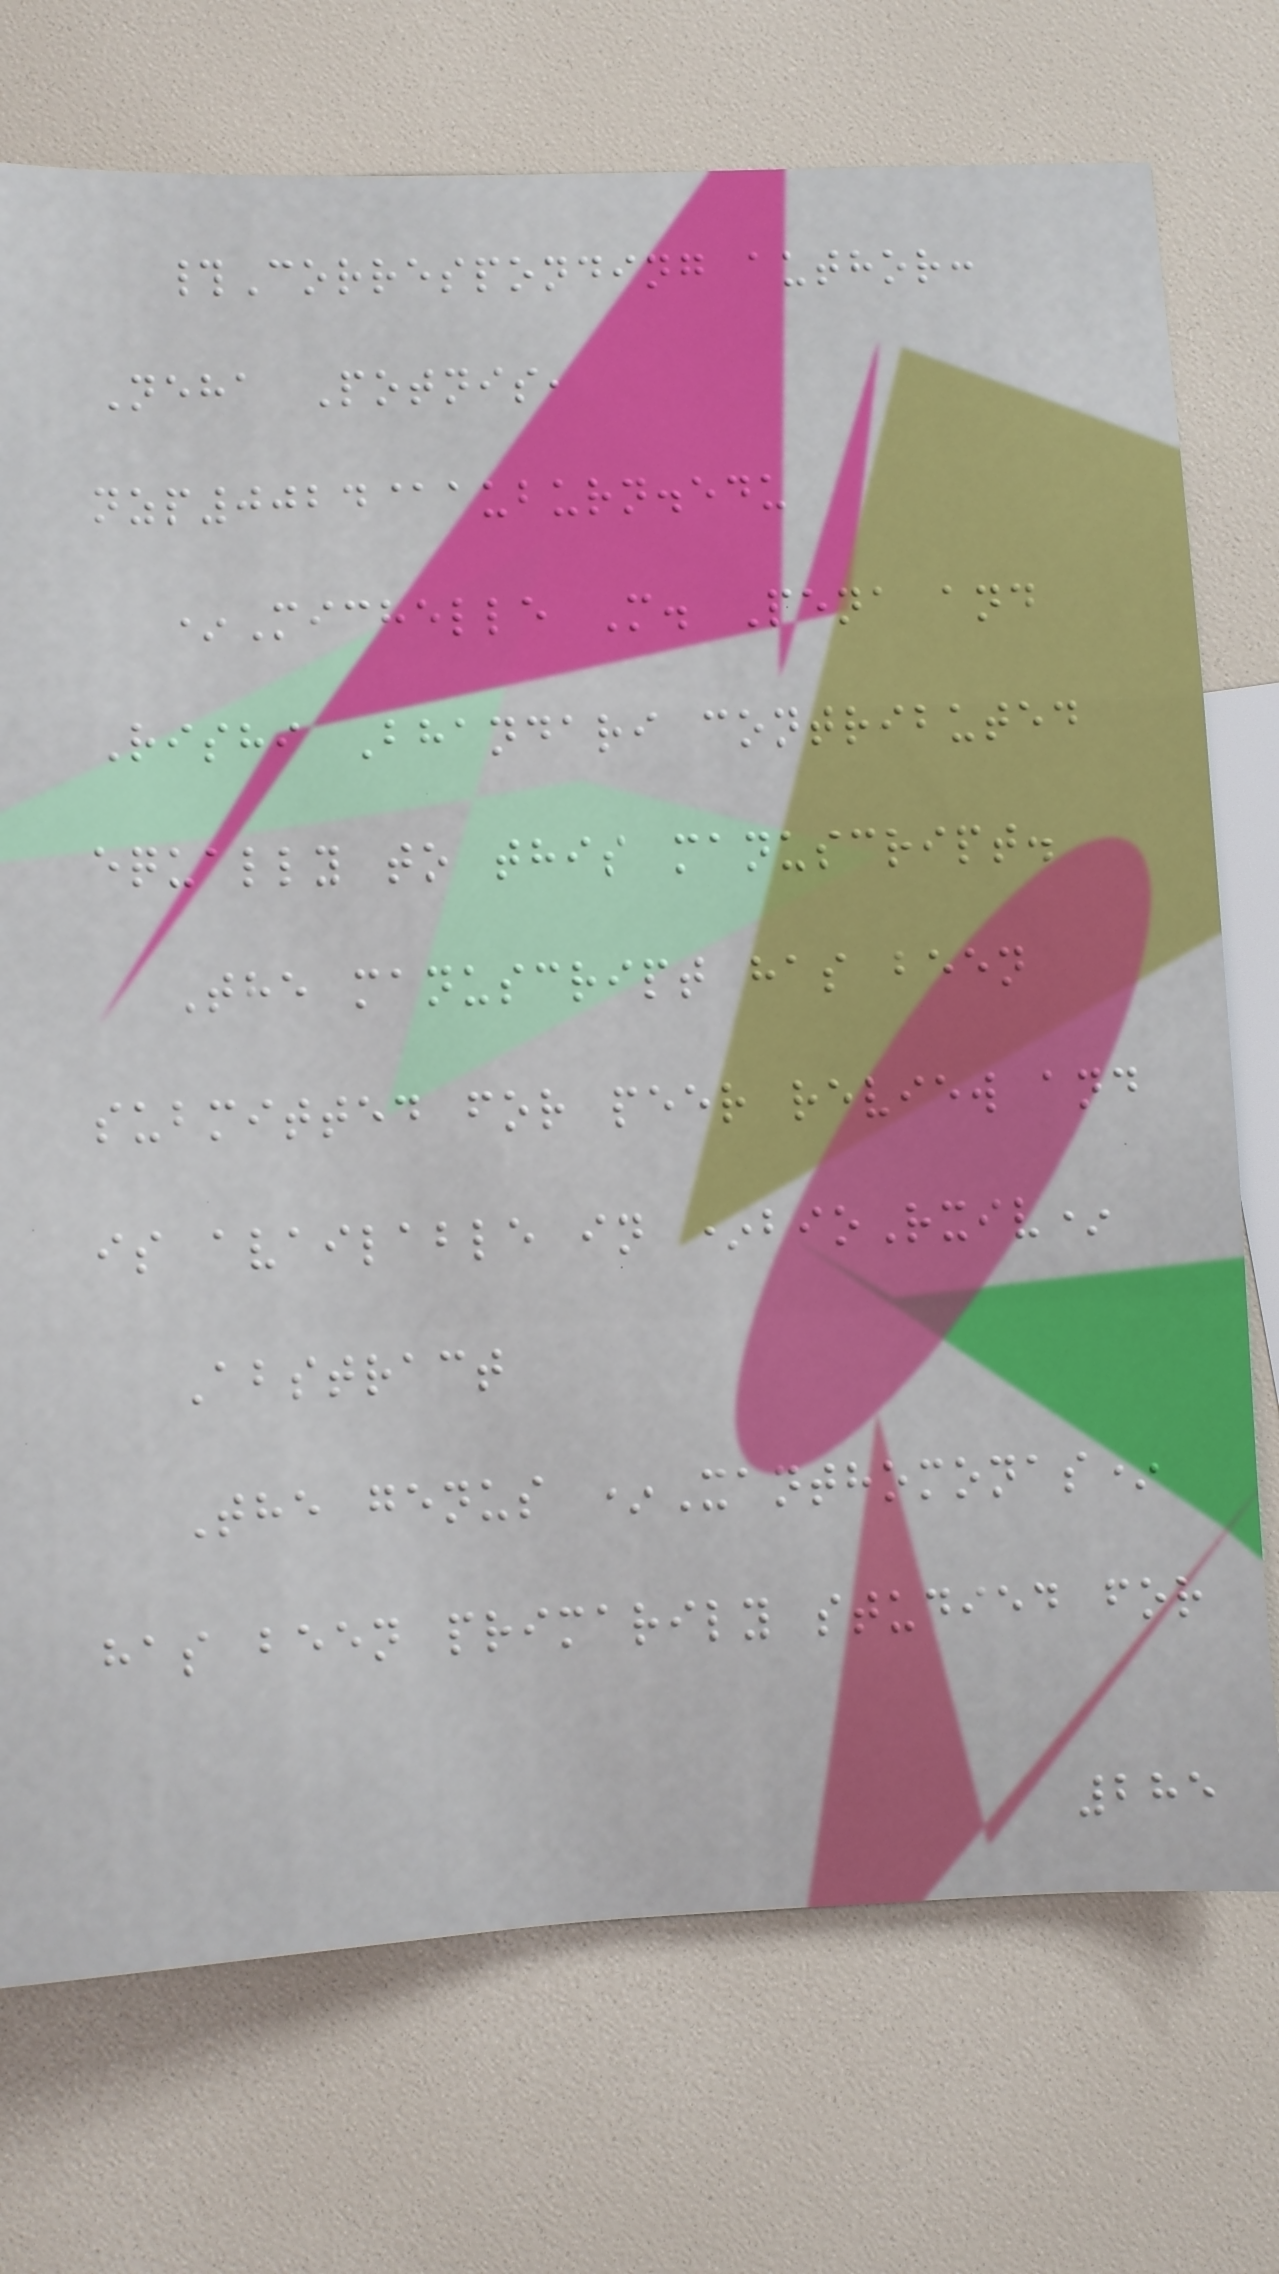#Corresponding author:
Neha Potnis,
nzp0024@auburn.edu
*Michelle M. Pena and
Rishi Bhandari contributed
equally to this manuscript.
The manuscript has been
submitted for peer review and
is available in *bioRxiv*
Abstract
The genus *Xanthomonas*
has been primarily studied for
285
